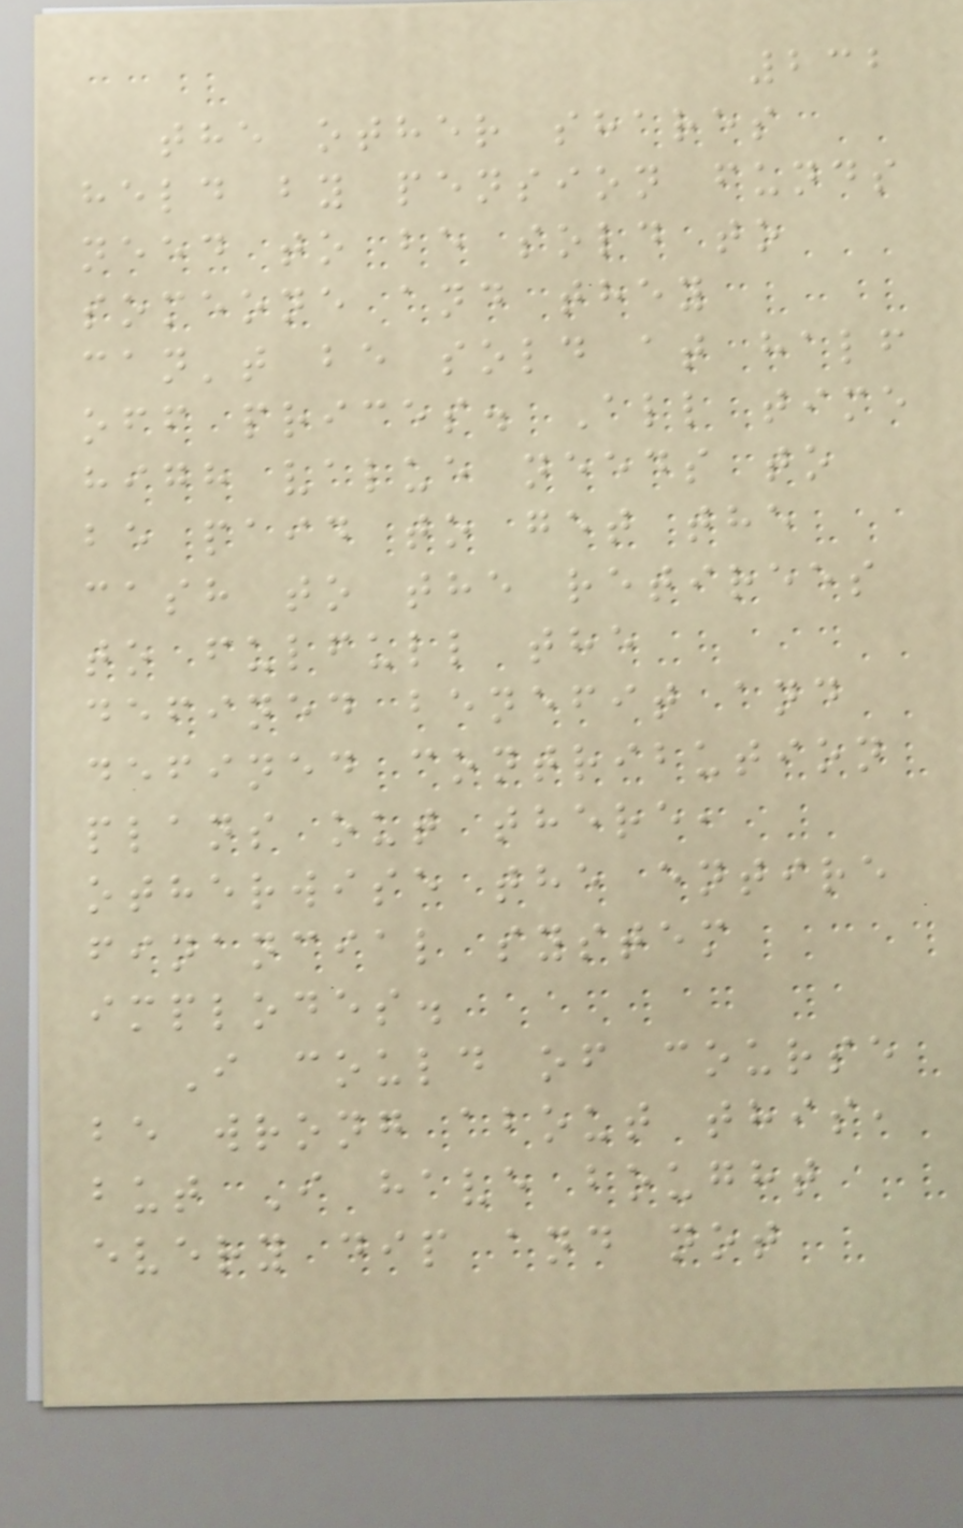232
the other shares
held by pension funds
need to be sold to
someone and they
can't be sold at half
off prices. All time
high value needs to
be paid to get the
cash to the retirees
to fulfull the
defined benefit and
defined contribution
plans out there,
otherwise the entire
financial system
implodes.
I could of course
be wrong about this,
but I have bought
every dip and not
